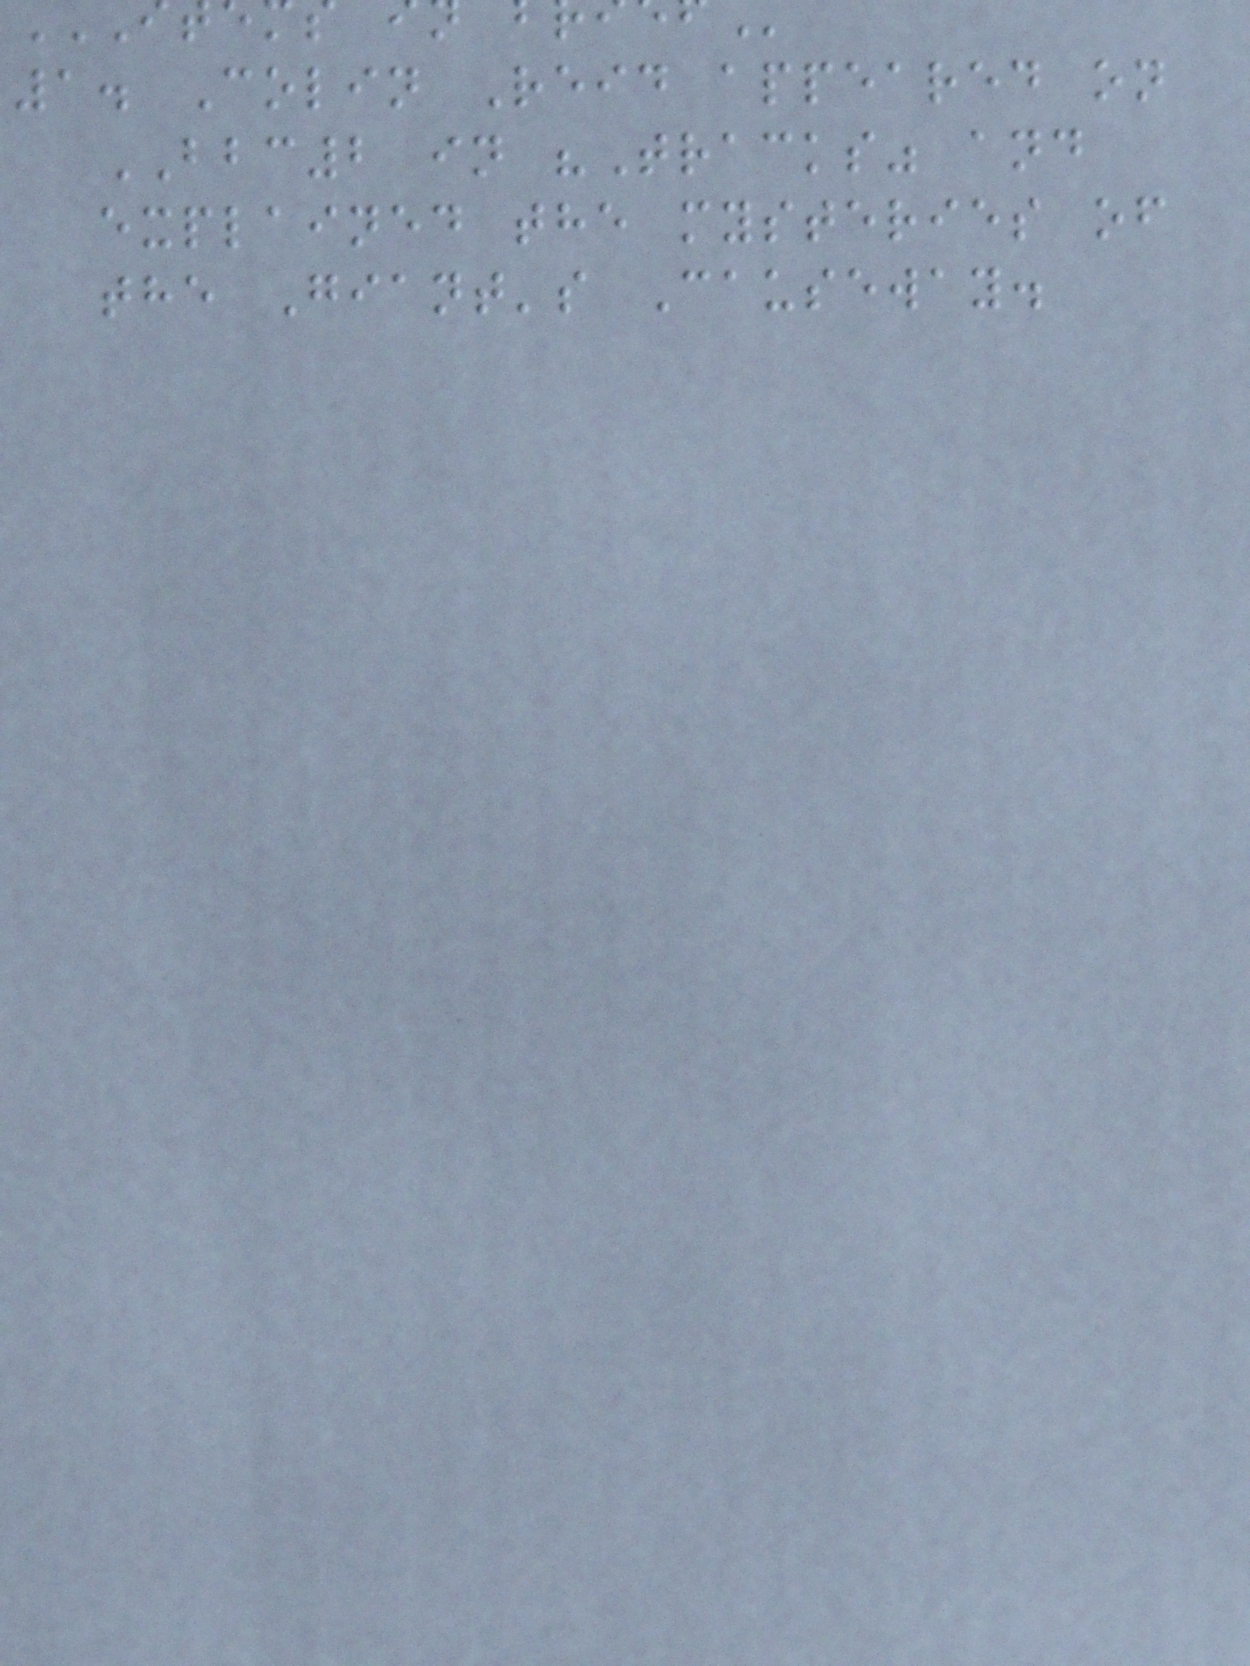1. Colin Reid appeared on
BBC2 in "Tracks" and
explained the mysteries of
the Giant's Causeway.
